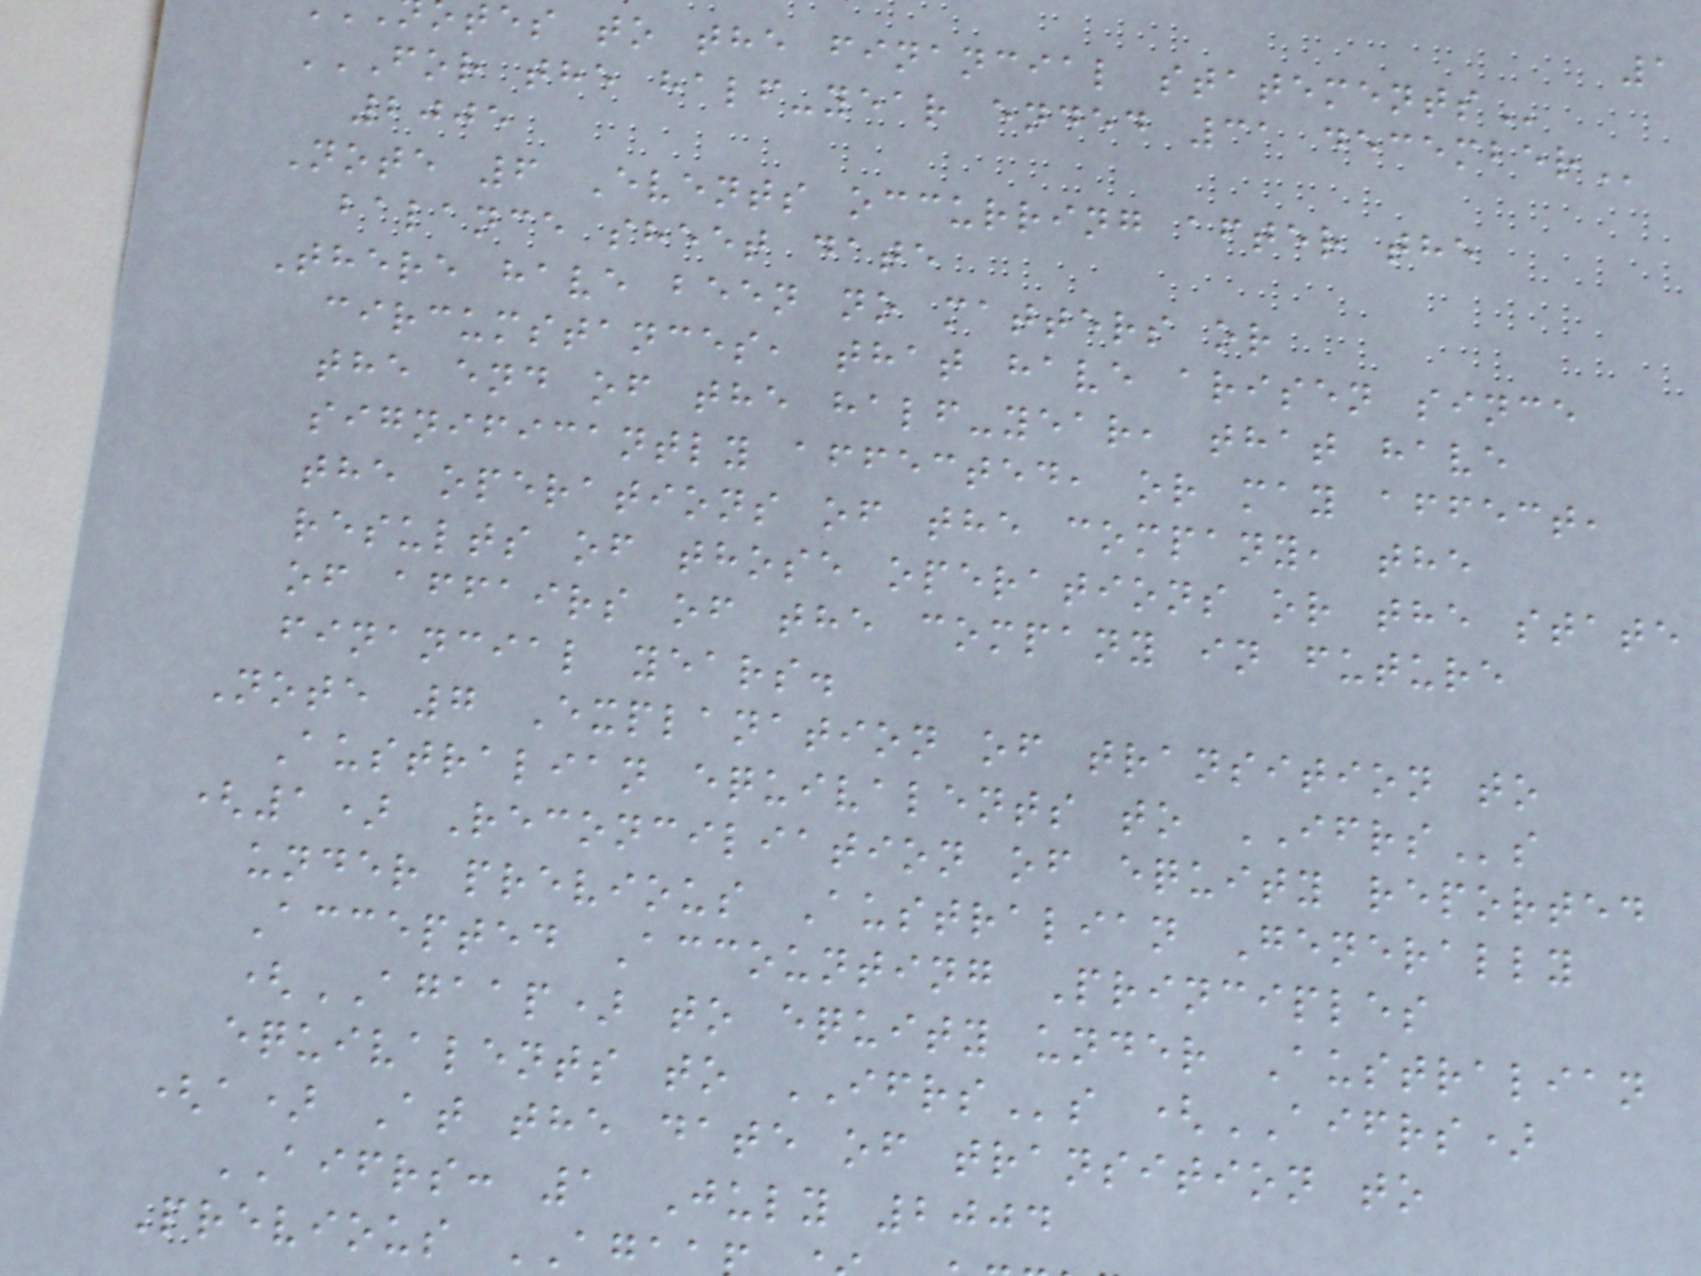1
tes to the financial
FOR THE HALF-YEAR ENDED 31 DECEMBER
2005
Note 6 Events occurring after the
balance sheet date
There have been no matters or
circumstances, that have arisen since
the end of the half-year, that have
significantly affected, or may affect,
the operations of the company, the
results of those operations or the state
of affairs of the company in future
financial years.
Note 7 Explanation of transition to
Australian equivalents to IFRSs
(1) Reconciliation of equity reported
under previous Australian Generally
Accepted Accounting Principles
(AGAAP) to equity under Australian
equivalents to IFRSs (AIFRS)
(a) At the date of transition to
AIFRS: 1 July 2004
Previous AG
